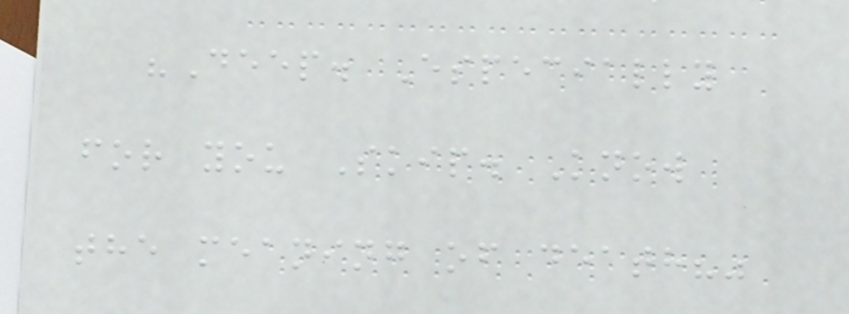"Deep. Especially
for you Skip. Know
the meaning of death?"
